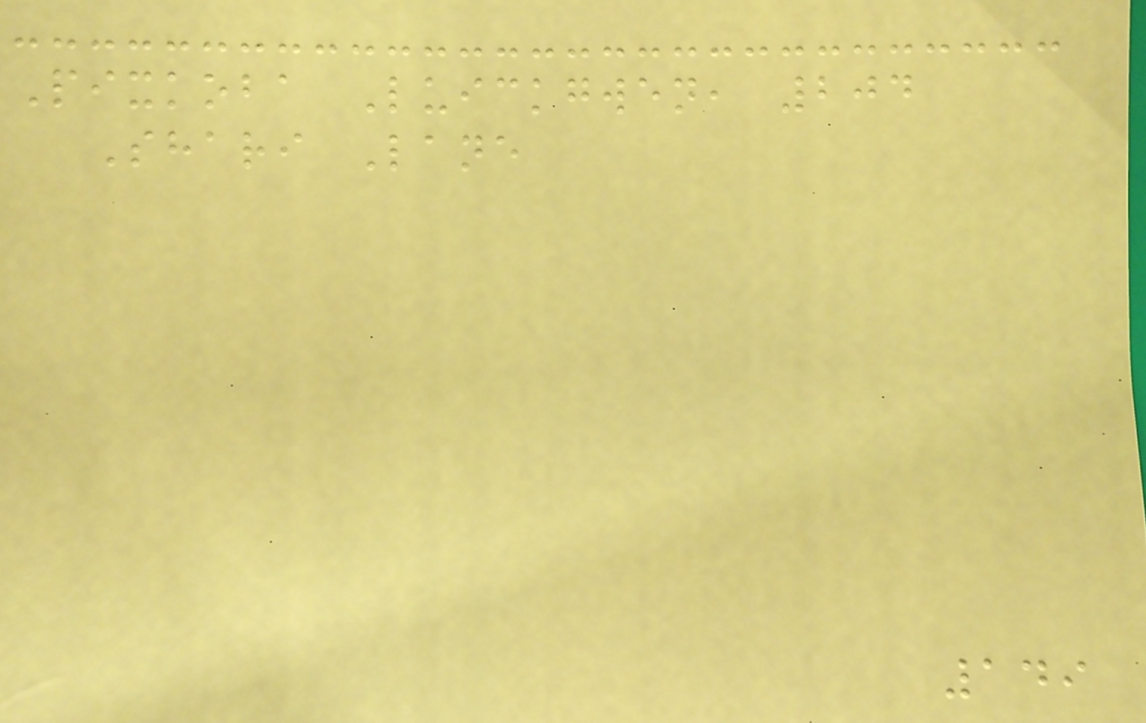Pixkoba Luickgwen, 204
Shari Lane
149
